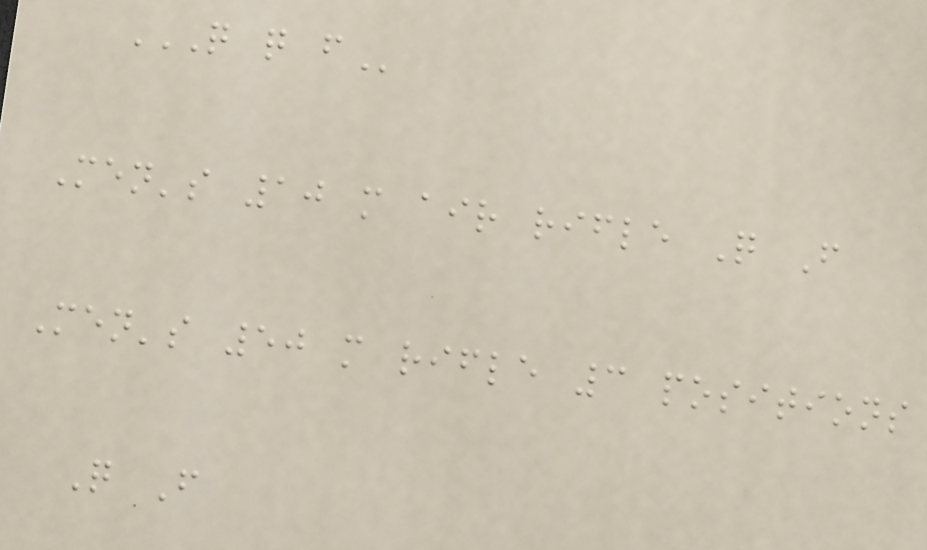Q Q F
Men's 10 m air rifle Q F
Men's 50 m rifle 3 positions
Q F
